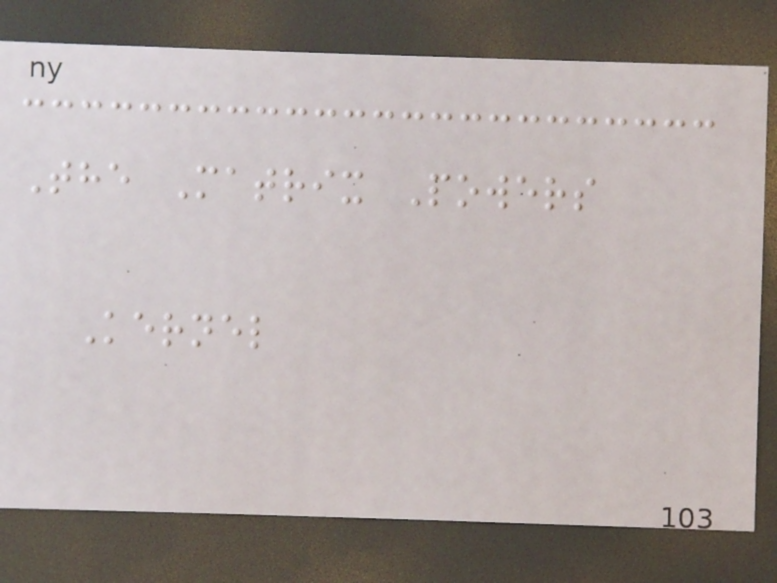The Matrix Powers
Kernel
